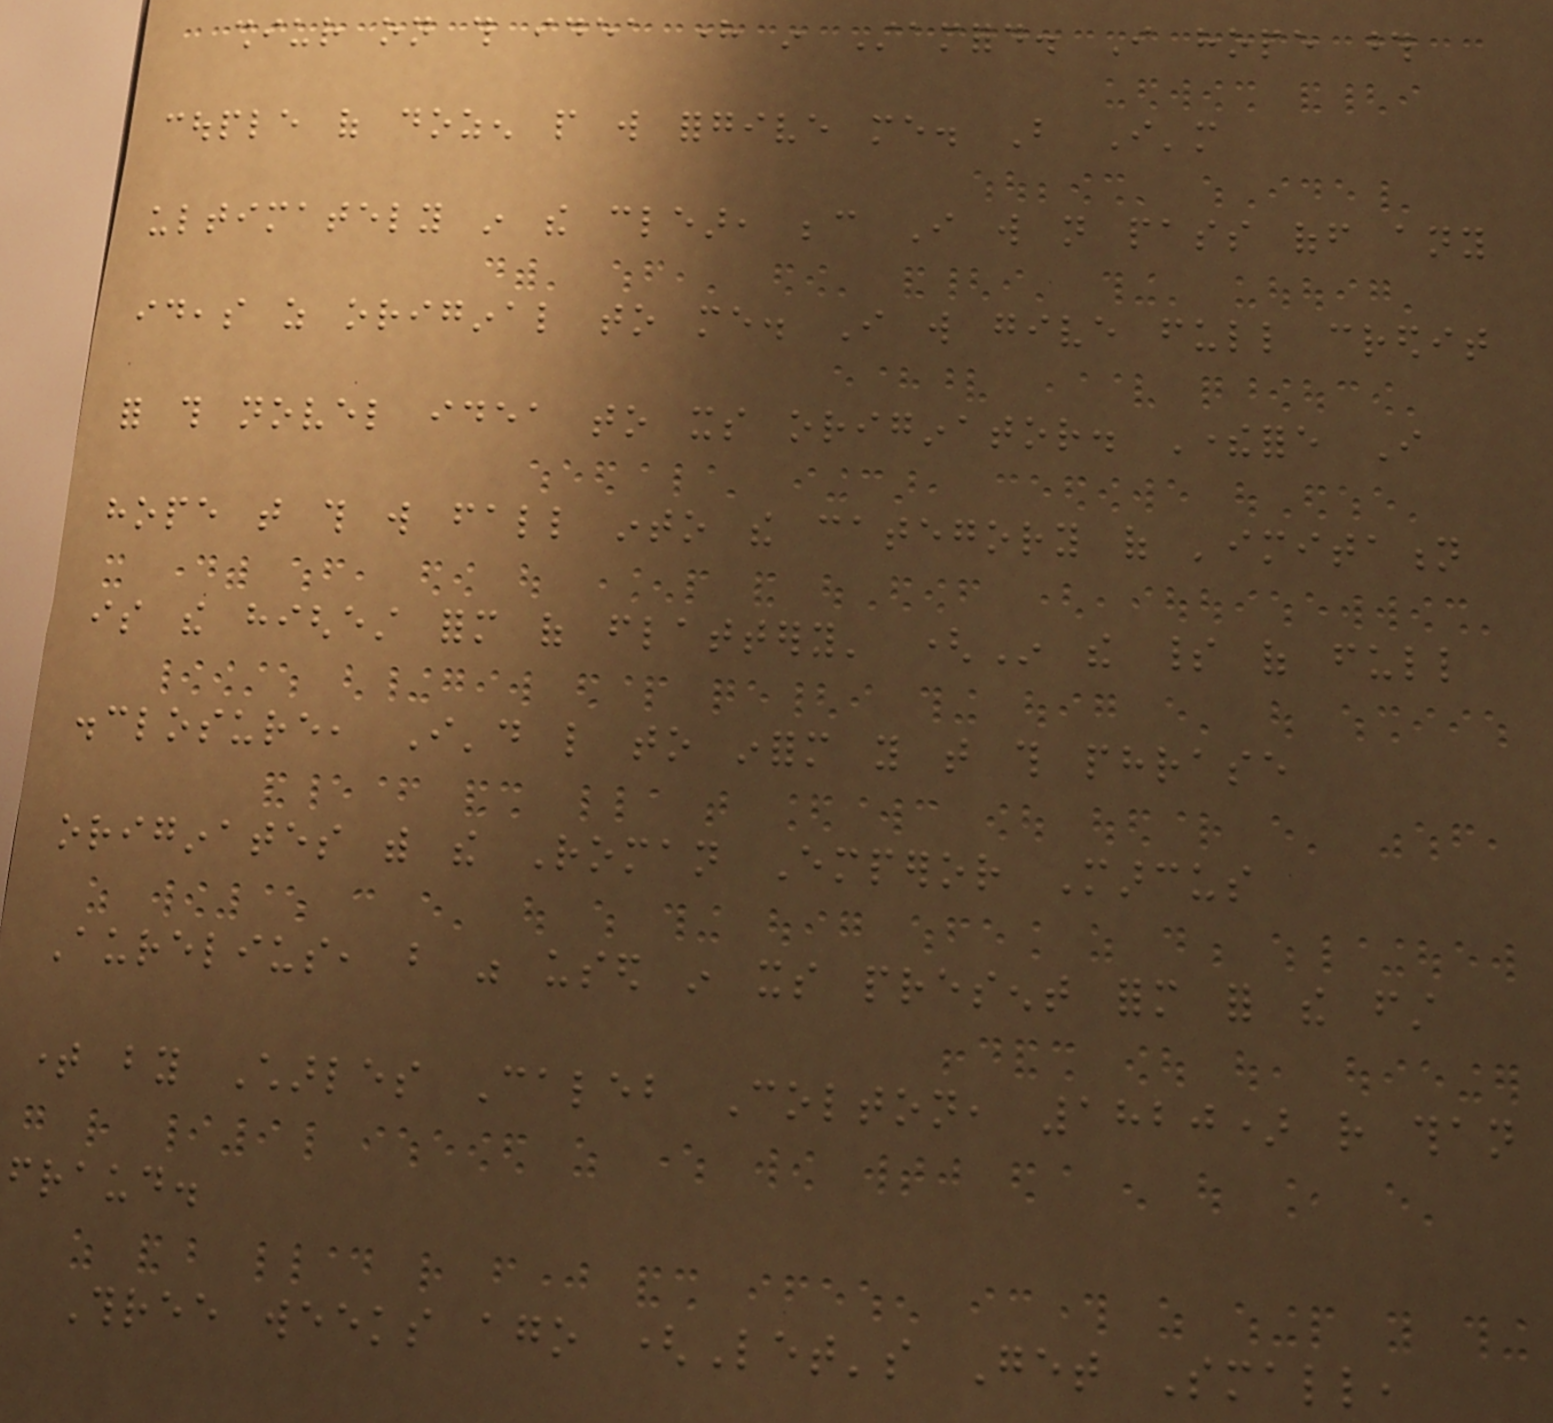shiur on this idea here in Stamford. I hope those
couple of dozen people will forgive me. But I'm
ultimately in the clear, because I will not pass off any
ideas as original to me. I will give full credit
for this novel idea to its originator. Therefore I
hope that this will fall into the category of 'imitation
is the highest form of flattery' (In the spirit of full
disclosure, I'd like to inform you that this phrase
originates with the Roman Emperor Marcus
Aurelius, but was used in its present form for the first
time by Charles Caleb Colton, 1820) rather than
fraud.
Three weeks ago (Let's Get Small,
